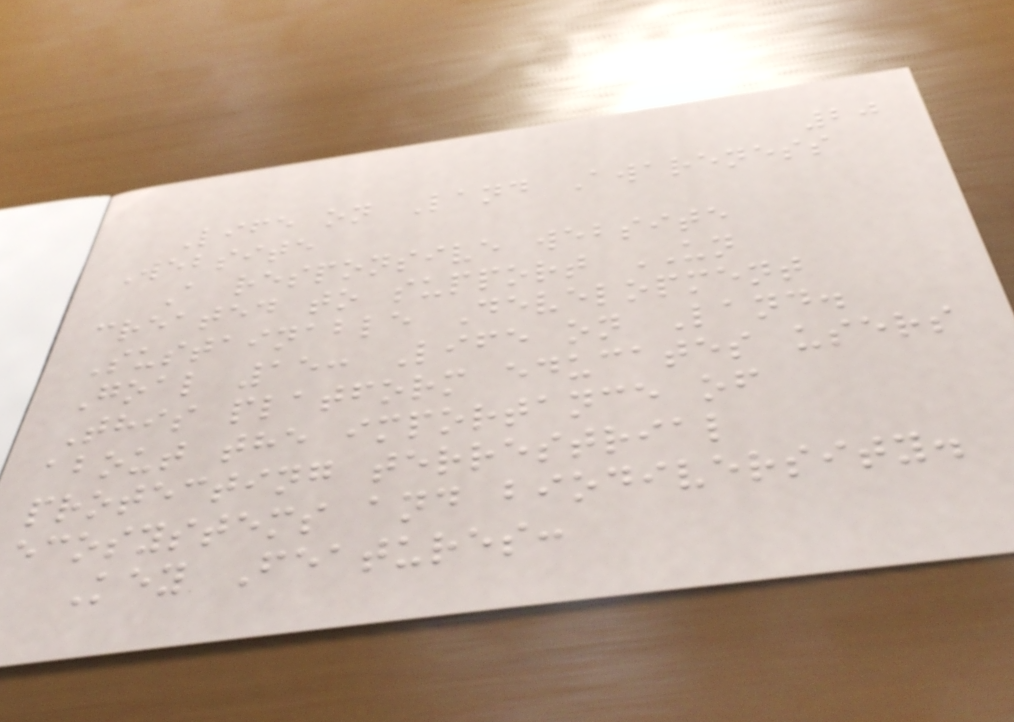20
Life on Land Awareness
Website
A responsive website
created to support UN
Sustainable Development
Goal 15: Life on Land.
This platform educates users
about the importance of
protecting terrestrial
ecosystems and biodiversity.
Key Features:
